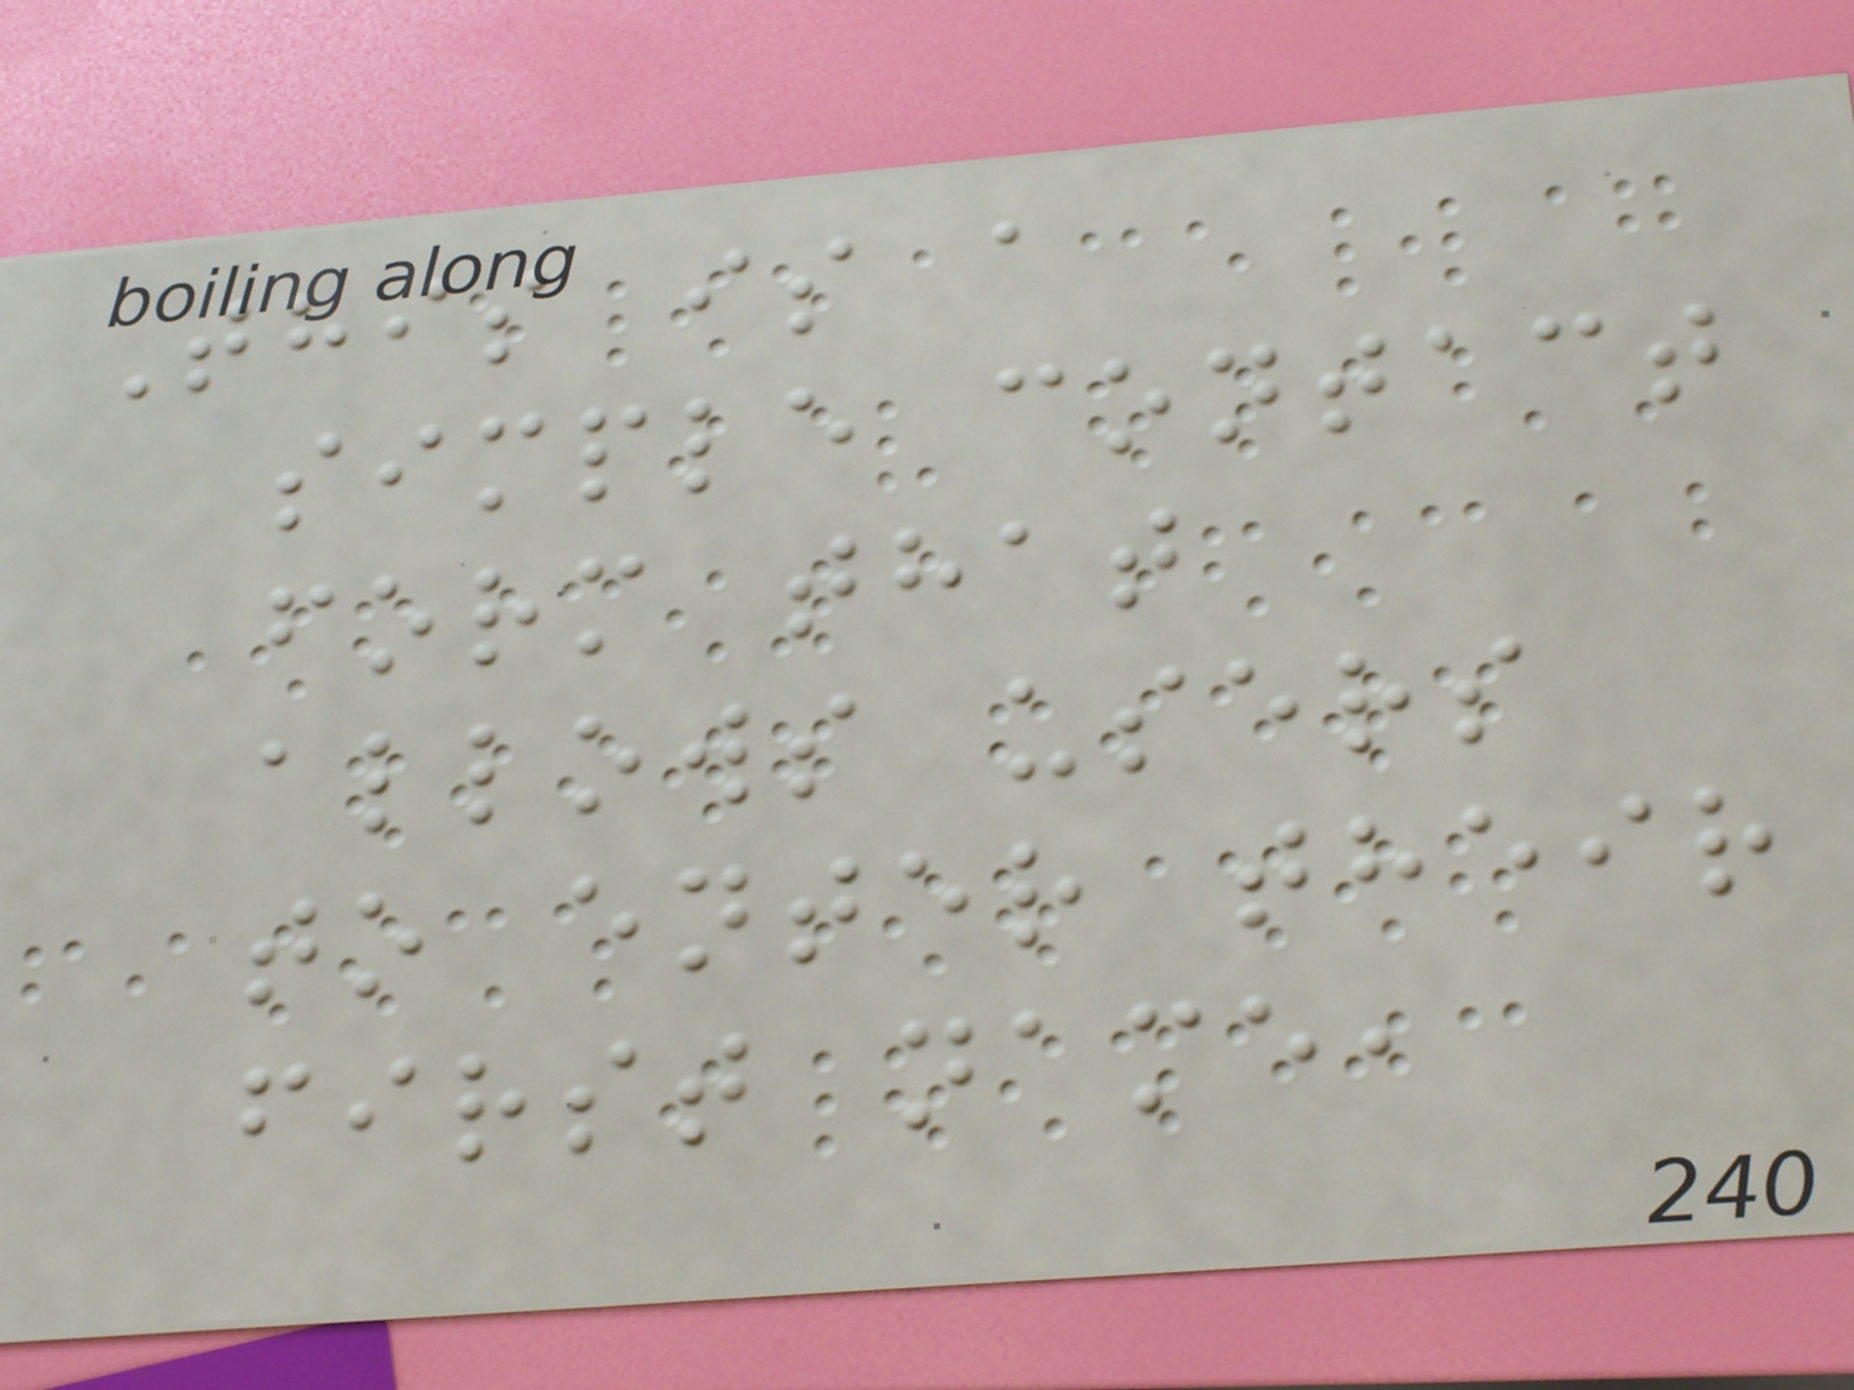This is a
simple contact
form that
allows users
to enter their
first name,
